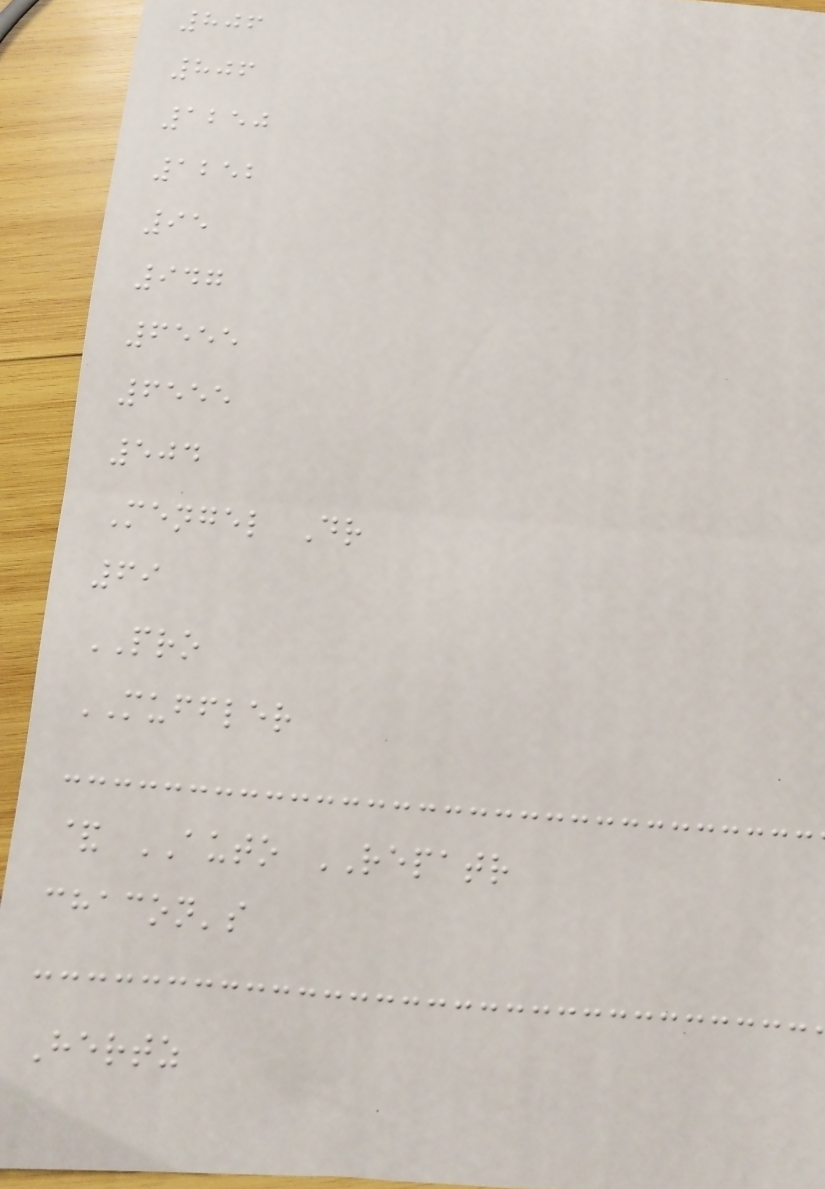806
806
1250
1252
95
947
6555
6555
504
Mengel Dr
69
PRO
MUFFLER
& AUTO REPATR
chacon's
Hertz
